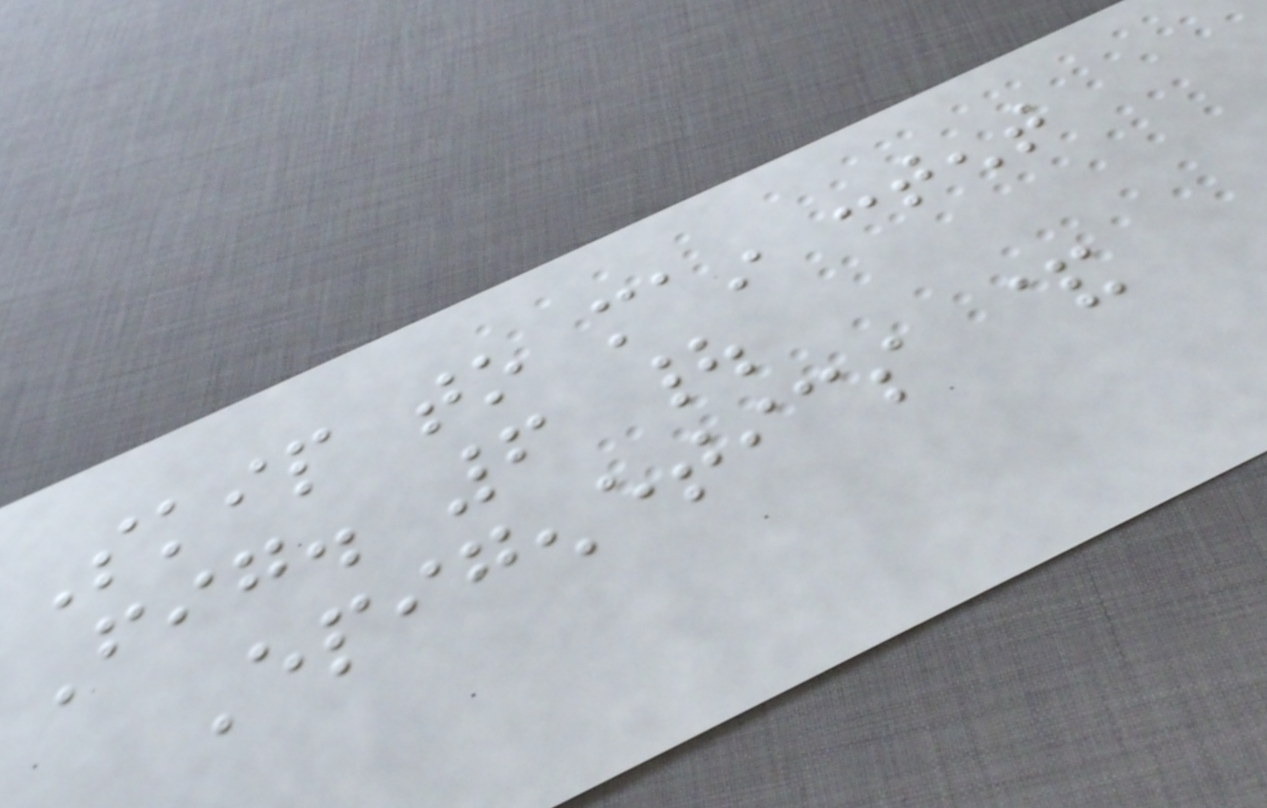Skip to main content
Fig. 6 |
Epigenetics &
